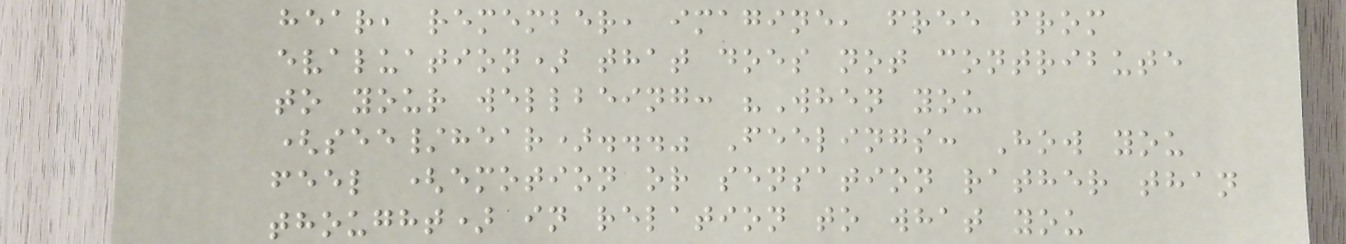hear, remember, imagine, free from
evaluation) that does not contribute
to your wellbeing: "When you
(see/hear)..." Feelings: How you
feel (emotion or sensation rather than
thought) in relation to what you
